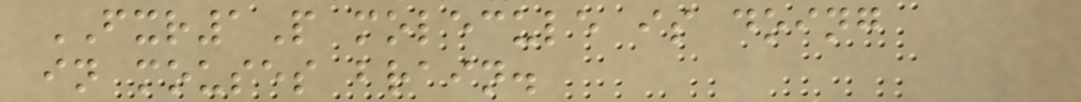FXR1P molecule is doing
in mouses brain.
